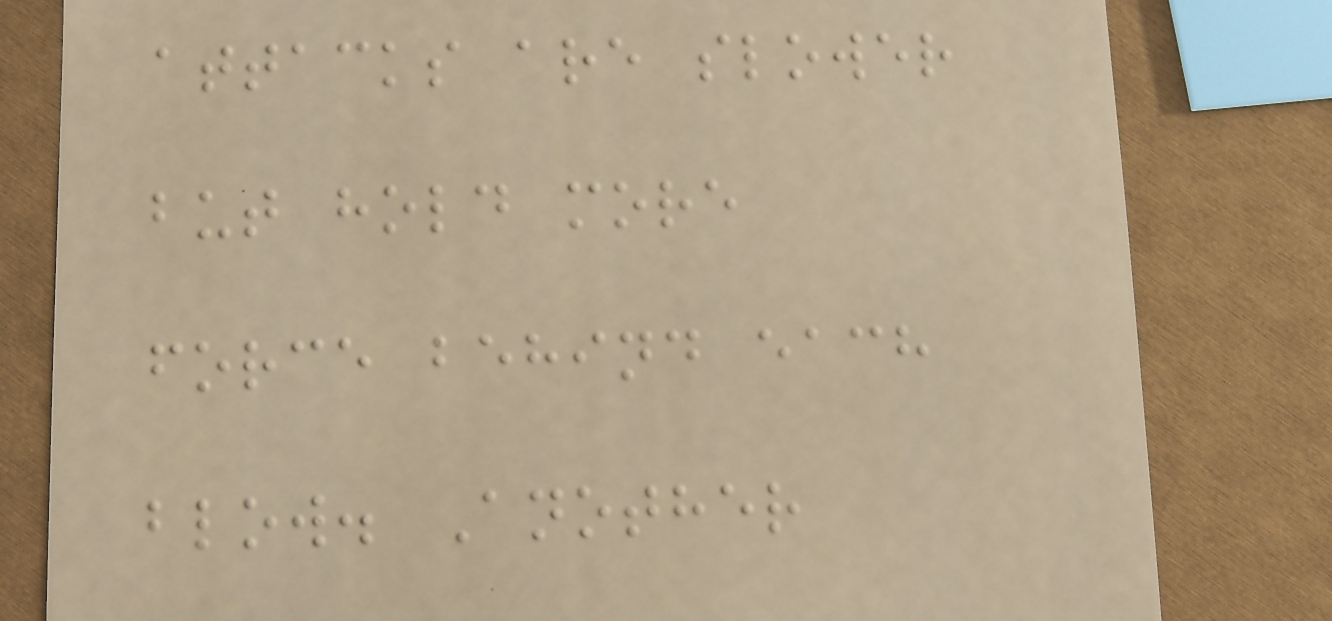attacks are slower
but hold more
force behind each
blow. Another
